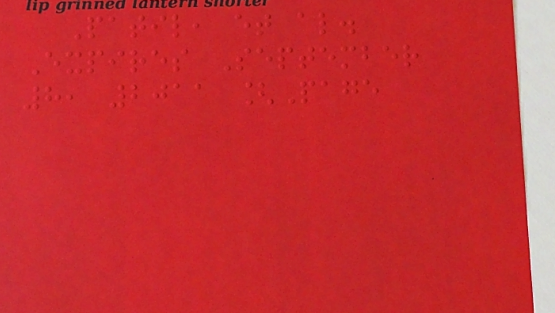Patil, et al.
Expires September
8, 2011 [Page
